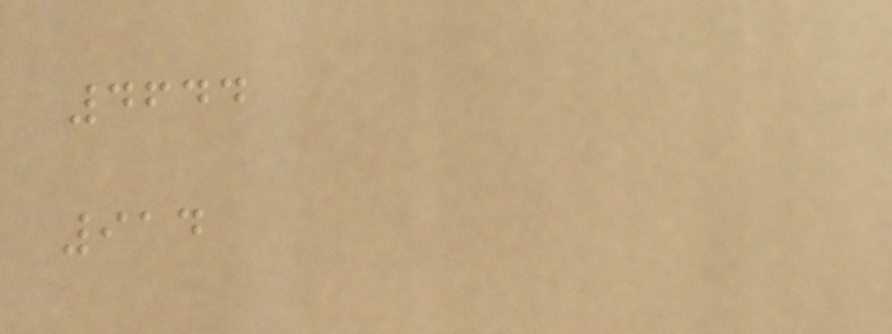4644
914
